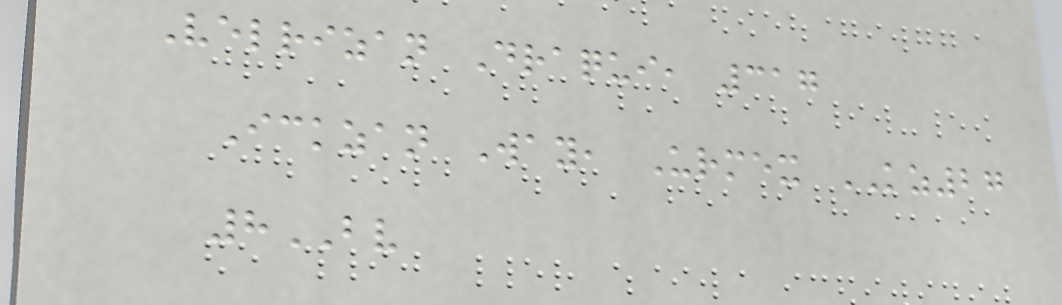Velrizan Draqui, 317
Ickzan Way, Urmex KZ27
8BV
